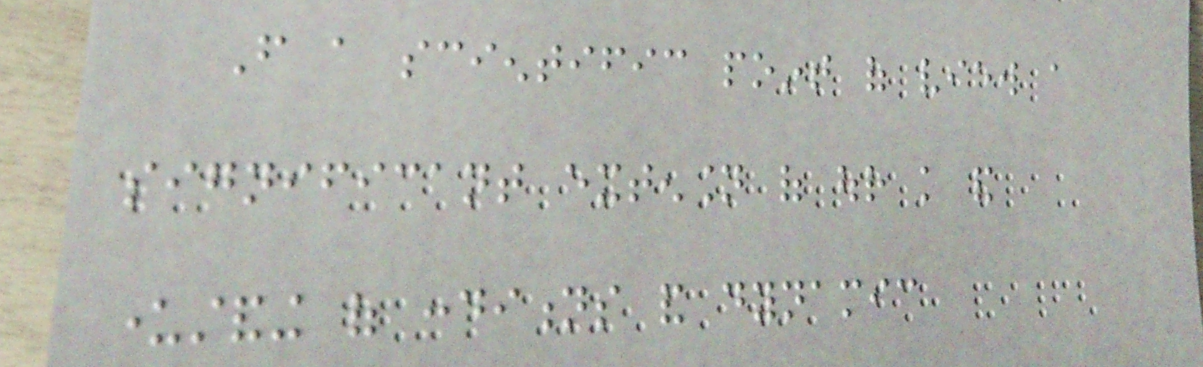From a scientific point of view a
significant extension of our knowledge and
understanding of conditions and dynamic
